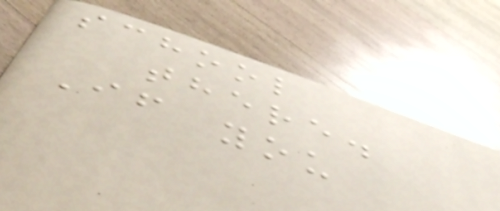school
there.
If you
